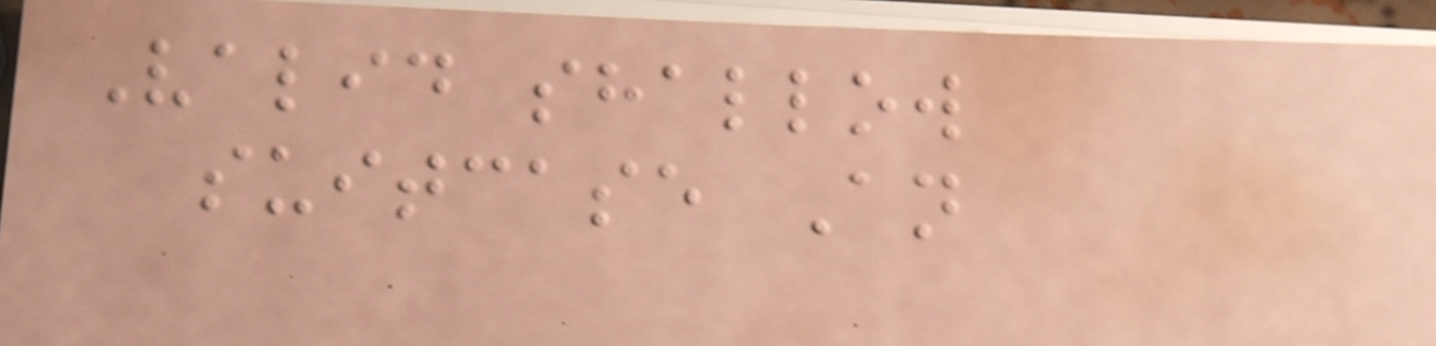Valid shallow
suitcase An
